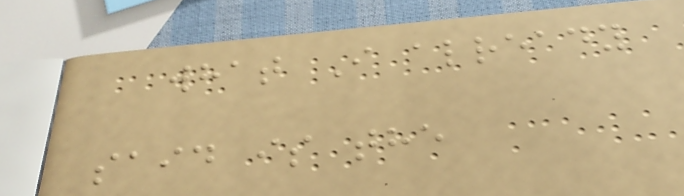what I already
said is the
